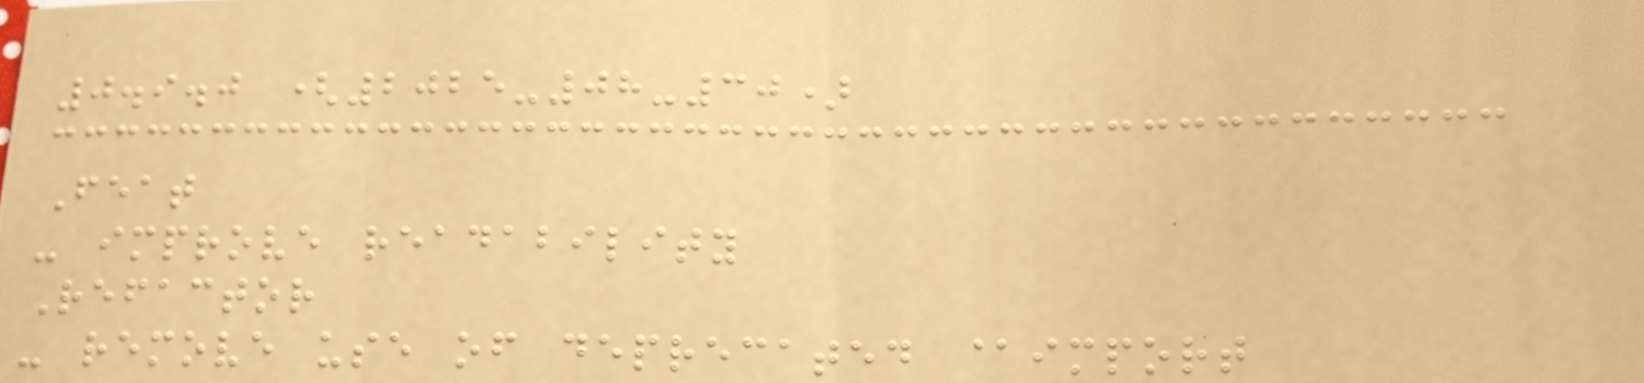0.9.0 (2025-08-30)
Feat
- improve readability
Refactor
- remove use of deprecated @import
